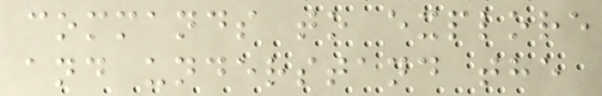commands to explore
and understand the
